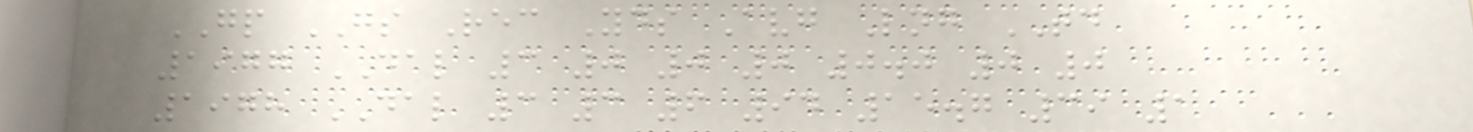GP GS Rec Yds Avg Lng TD
1977 DAL 3 0 0 0 0.0 0 0
1978 DAL 3 3 6 94 15.7 39 1
